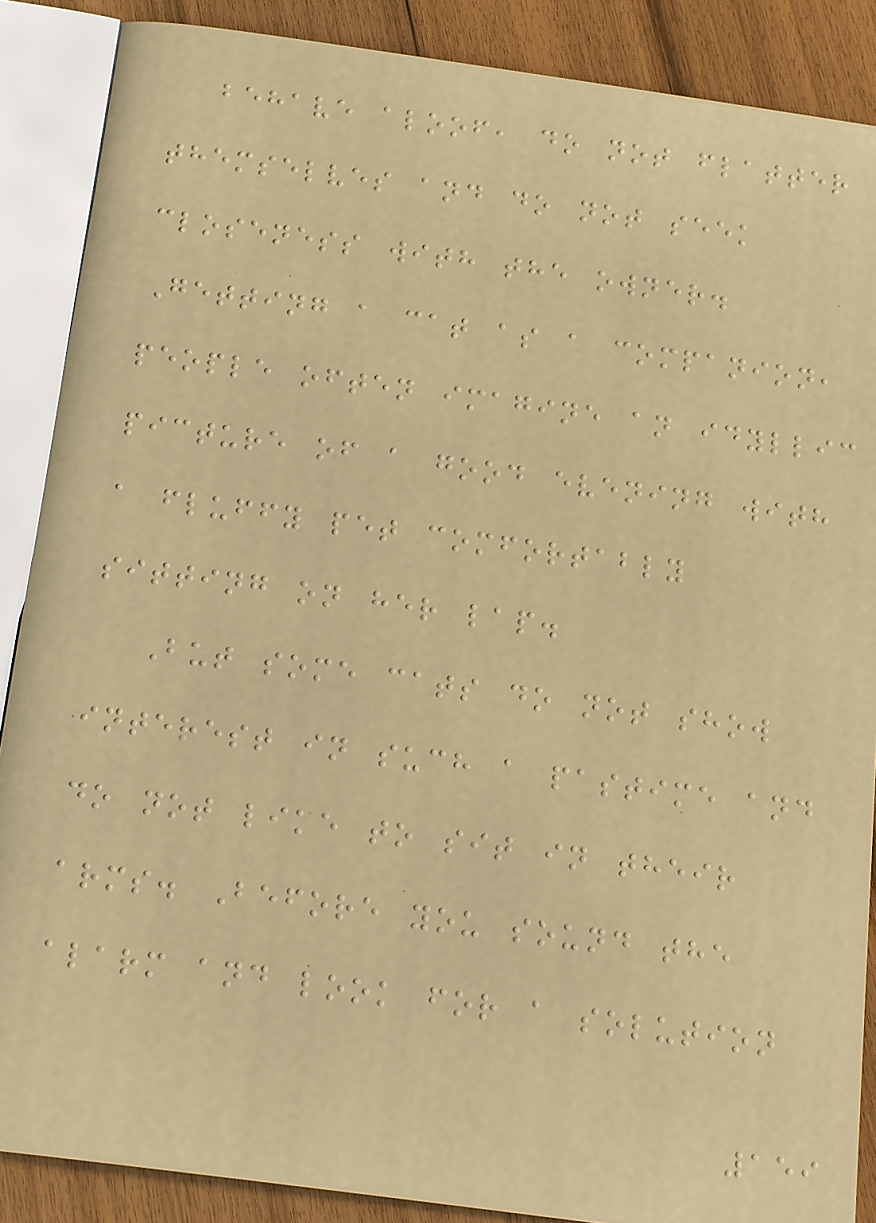behave aloof, do not flatter
themselves and do not seek
closeness with the owner.
Getting a cat as a companion,
people often imagine an idyllic
picture of a good evening with
a fluffy pet comfortably
sitting on her lap.
But some cats do not show
interest in such a pastime and
do not like to sit in their
arms. Before you sound the
alarm and look for a solution
159
